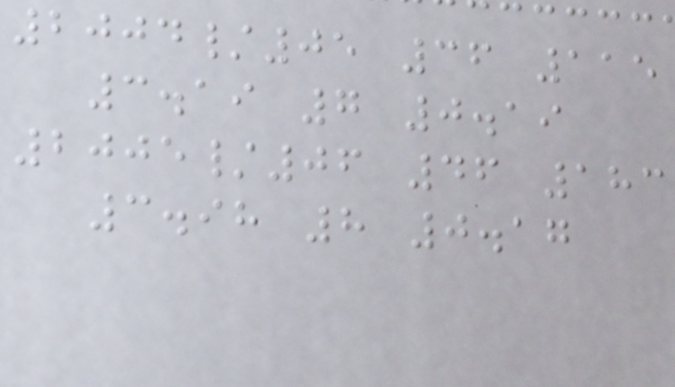2004/05 36 115
3.19 7 0.19
2005/06 46 183
3.98 8 0.17
